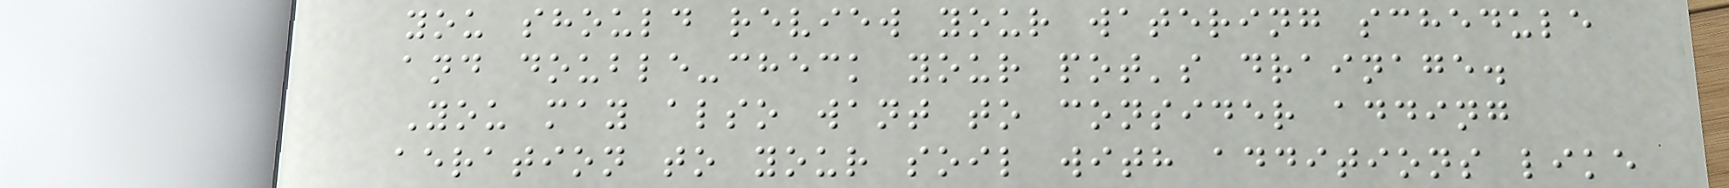you should review your watering schedule
and double-check your pot's drainage.
You may also want to consider adding
aeration to your soil with additions like
